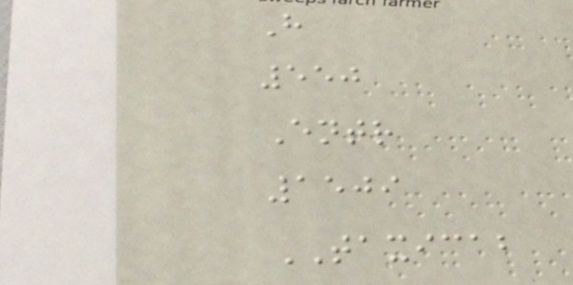H
550
Entr
1509
TAXICAB
